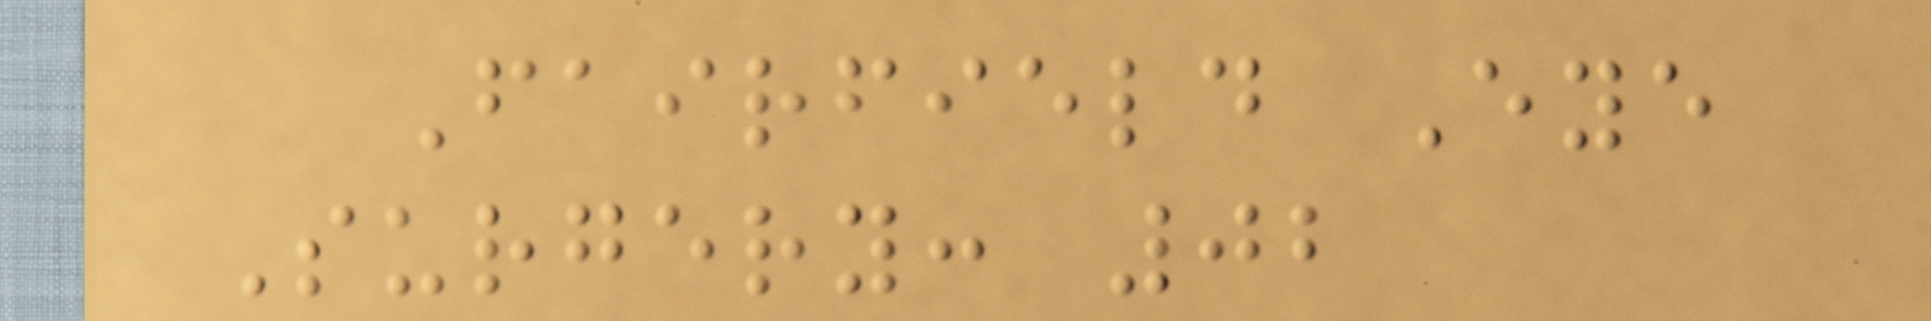Fairfield Eye
Surgery: 02
